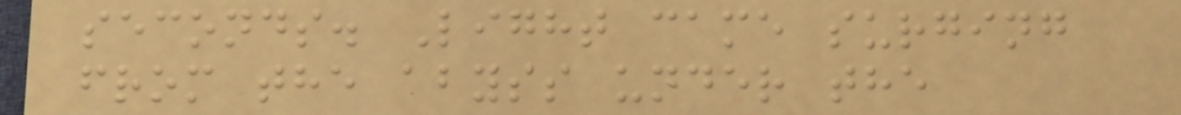seconds. Light came surging
from the abyss under the
